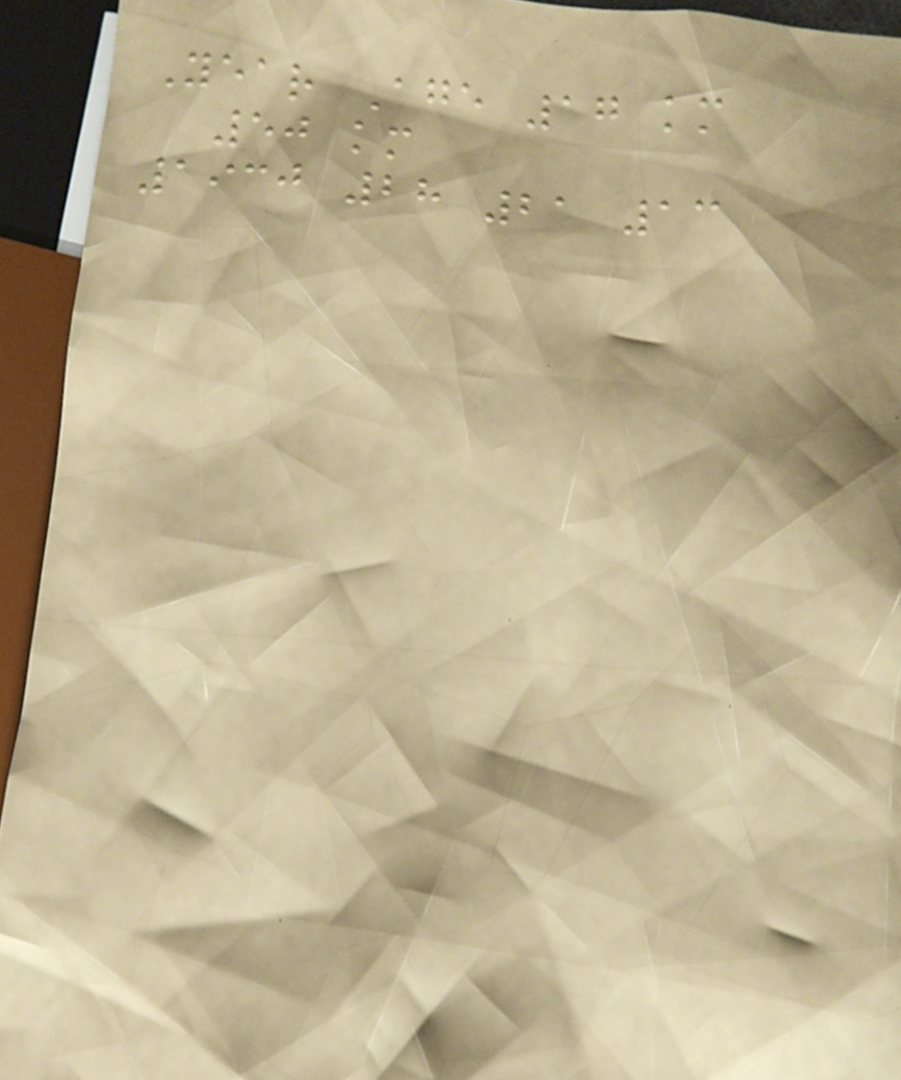Year Age 17 km
50 km
1930 28 21 13
